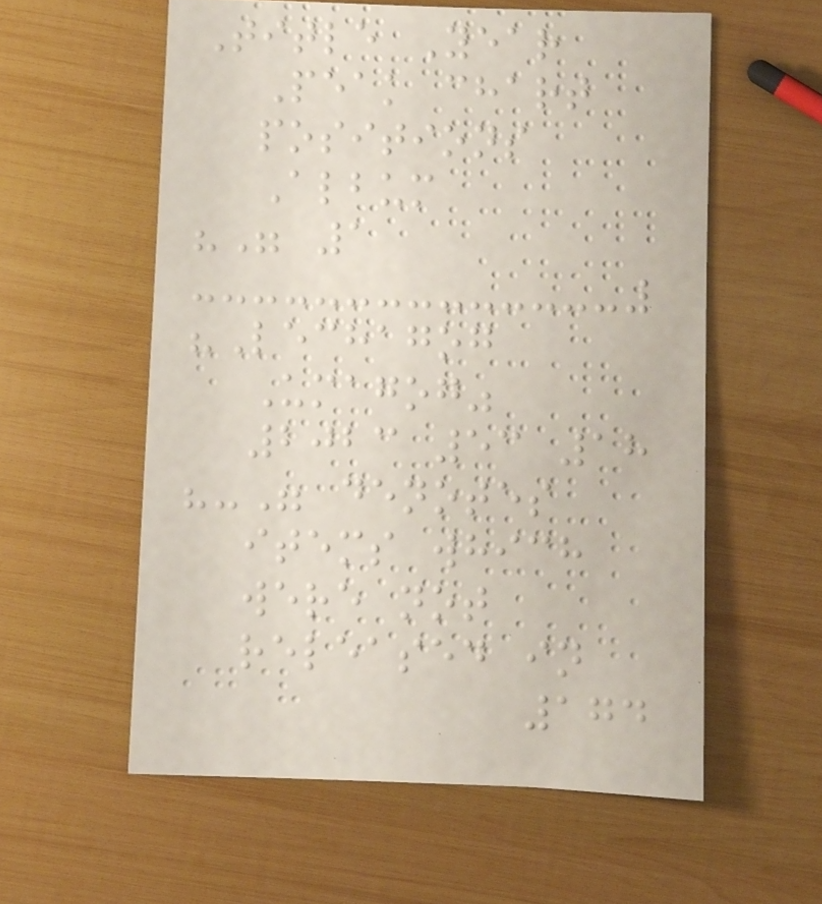Title Year
Peak chart
positions
Album
"" 1
"Lechagog
Umagog"
2023 53 18
"-" denotes
items which
were not
released in
174
